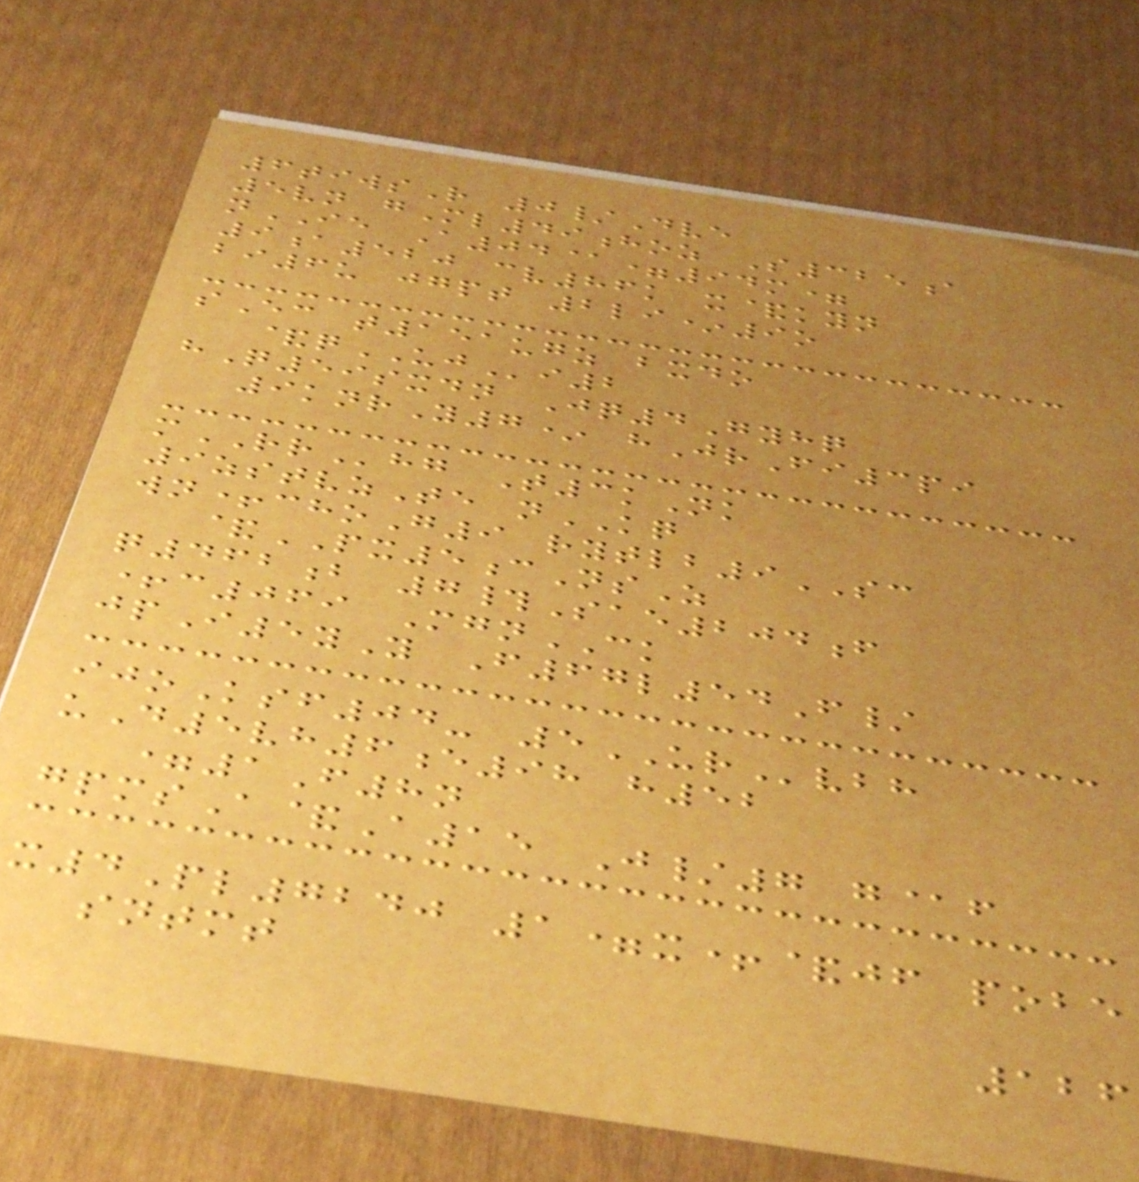6tiwsR 0/Dve
5vn gMl49hoz S325a
nIE A04@=94m=
9a520 cv86k x&kyn
bi6u jgpt 2li*9o
sEc t151ugz bxdo
&qUJi2
hQ59sxdn Jq4Gyhq
9knrY7* hJrFi3pi
mRRhg T3kNk
9zstvzTe nKQ
wn+choG9 rytlb9SC
&PX5cNsZ
q462b 7#Sae204f
+c069 MgnCK
jpI5yY F67l54F/
ijoKsf04- 5URvbh
uD5vh6e98 h52
=1F8n
gpmsA&A15 J/7 g@f
x4Pl7240 1=x+&jf pobe
sntmt
126
